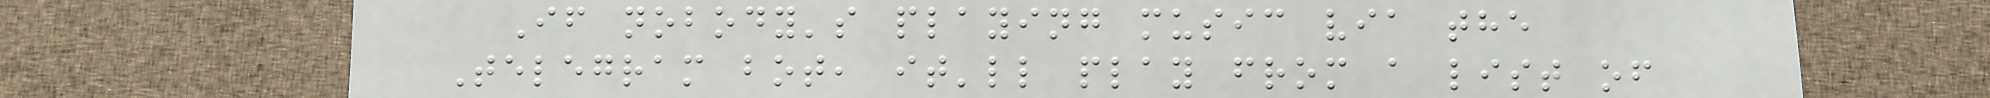If nobody's playing music via the
Telegram bot, it'll play from a list of
